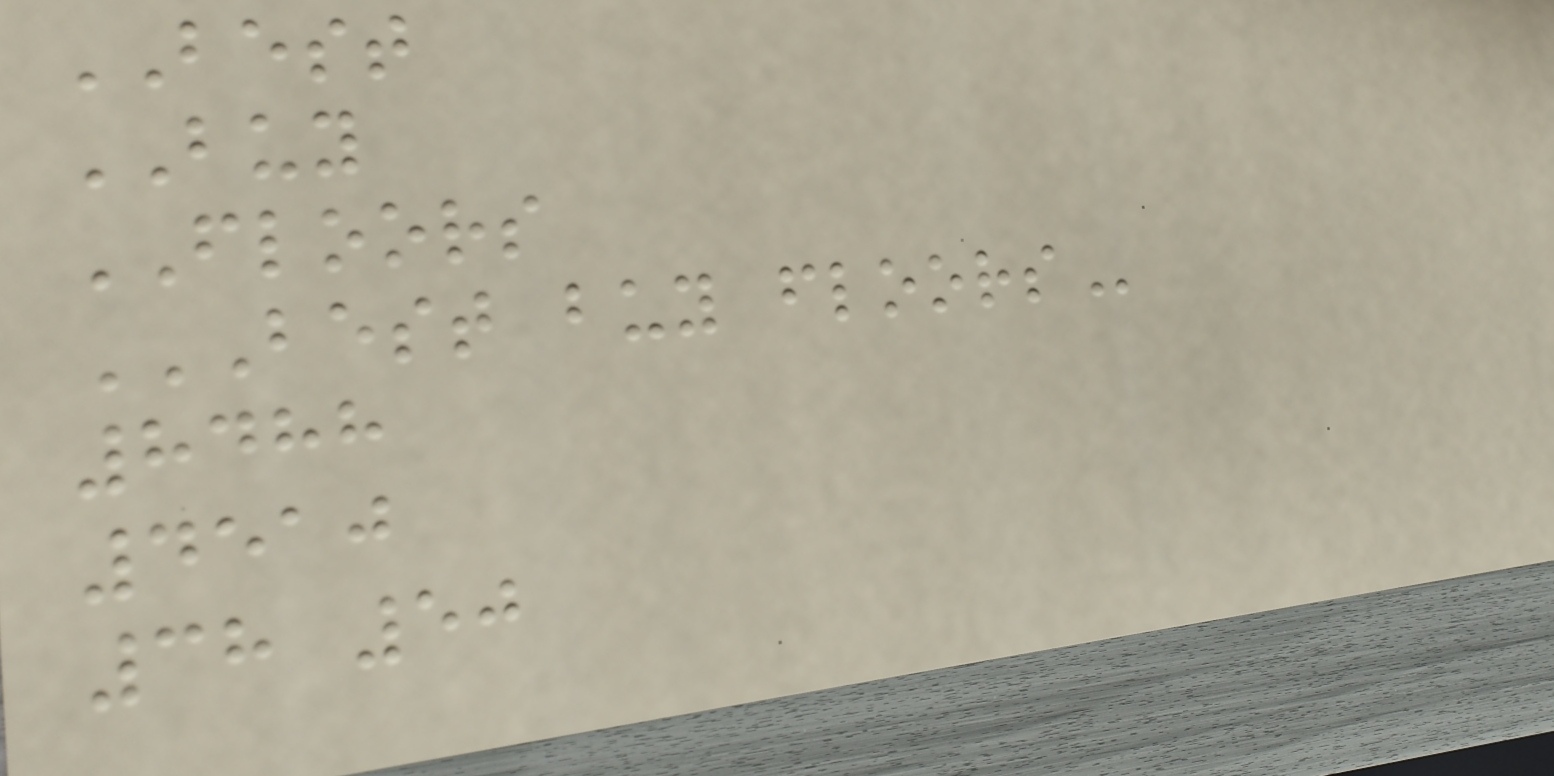BEST
BUY
FLOORS
BEST BUY FLOORS
8488
4510
38 50
